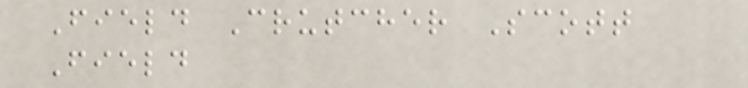Field Crutcher Scott
Field
